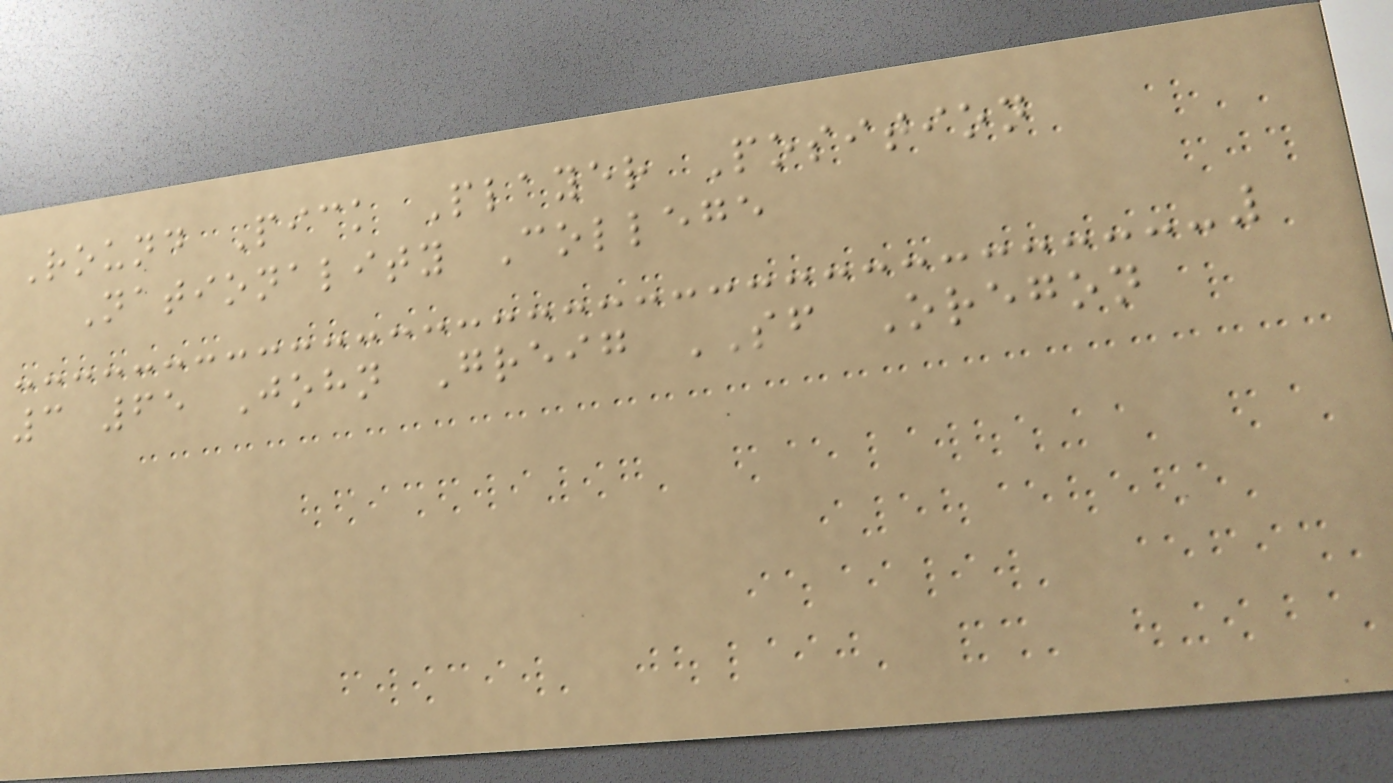Round Pick Player Position
Nationality College
3 65 John Greig SF Oregon
